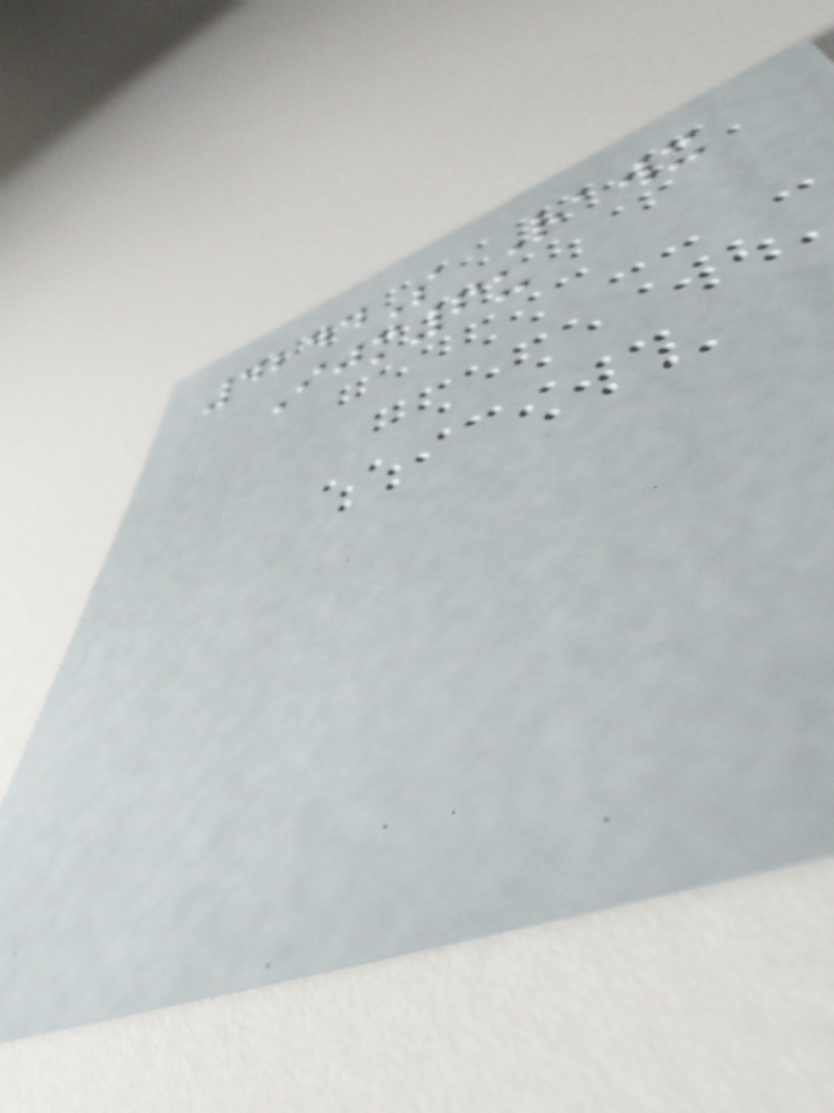4244S Rawx
Ijm6u
